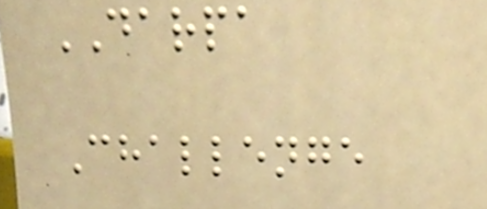DARPA
Challenge
